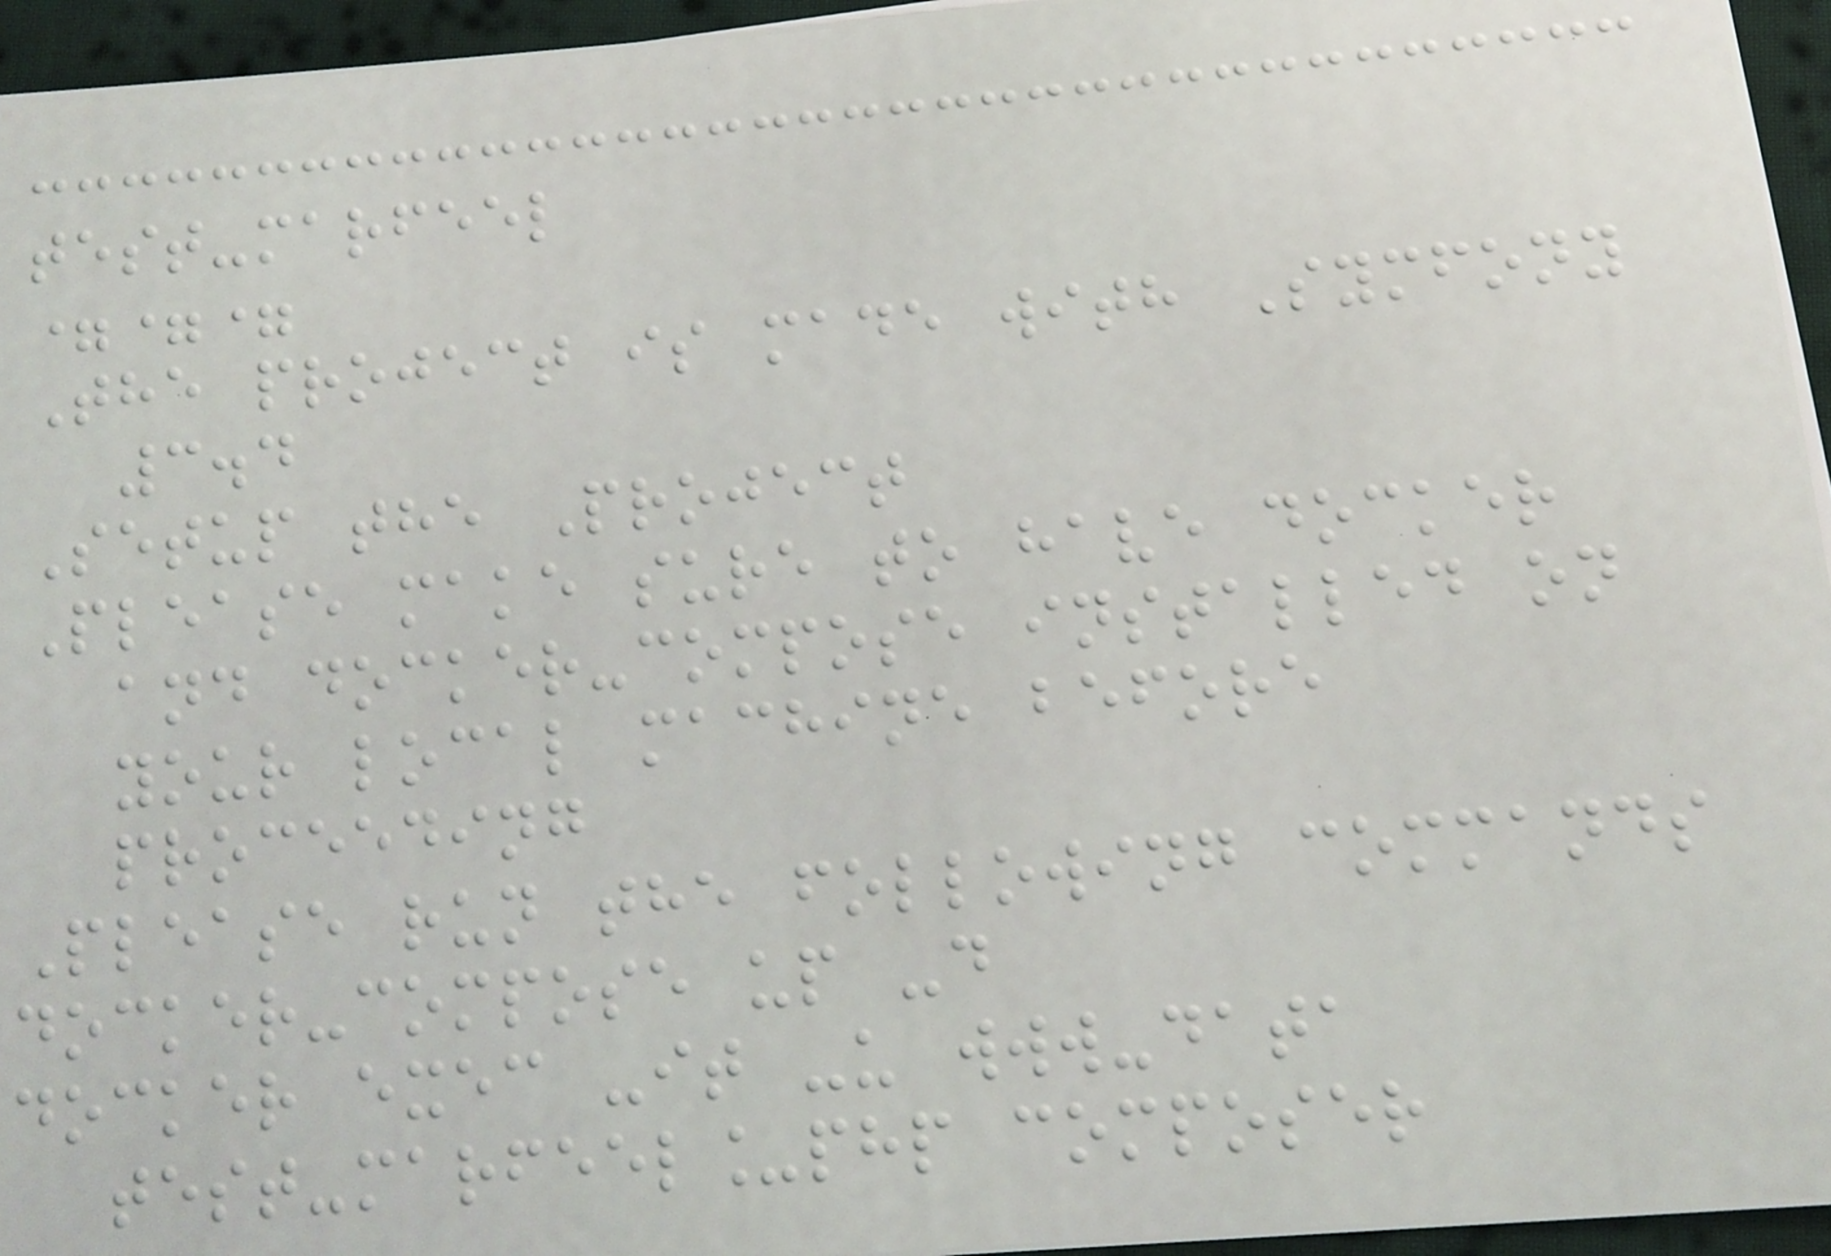test-marfeel
===
The project is made with Symfony
3.4
Setup the Project
Please make sure to have docker
and docker-compose installed on
your local machine before
proceeding
Please run the following commands
docker-compose up -d
docker exec -it -u www-data
test-marfeel_php composer
